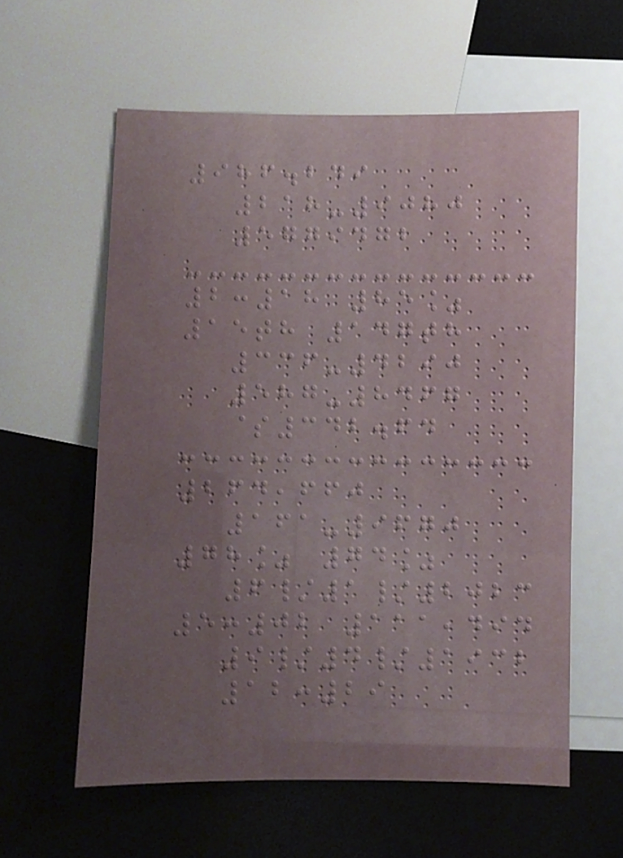986.249
218-9080
5779472
2:18 85%
15th 147th
336-4290
587-8467
$342.64
264,660
161-9670
78% 74%
6/1/2023
5:02 111,494
9/4/1932
12:29
